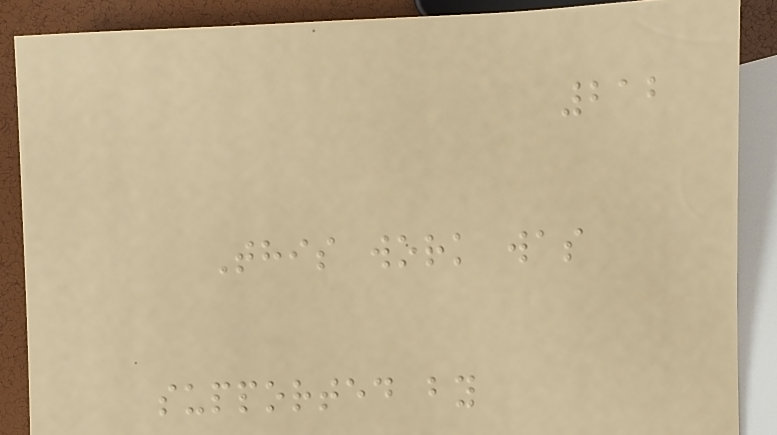212
This work was
supported by
